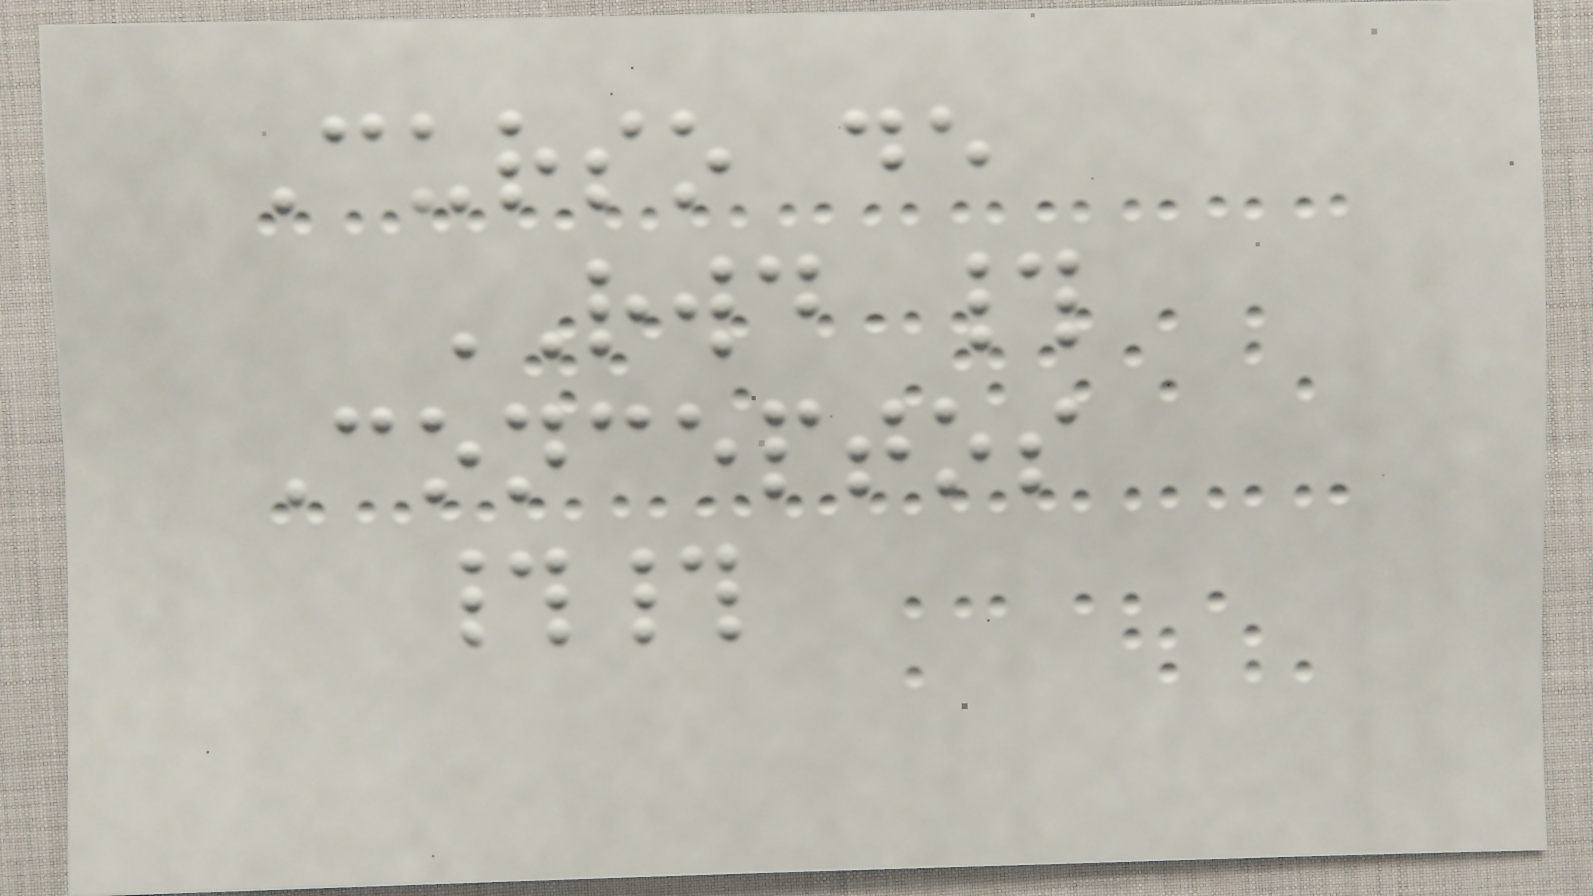Curso de
RWD #
Conceptos
##
